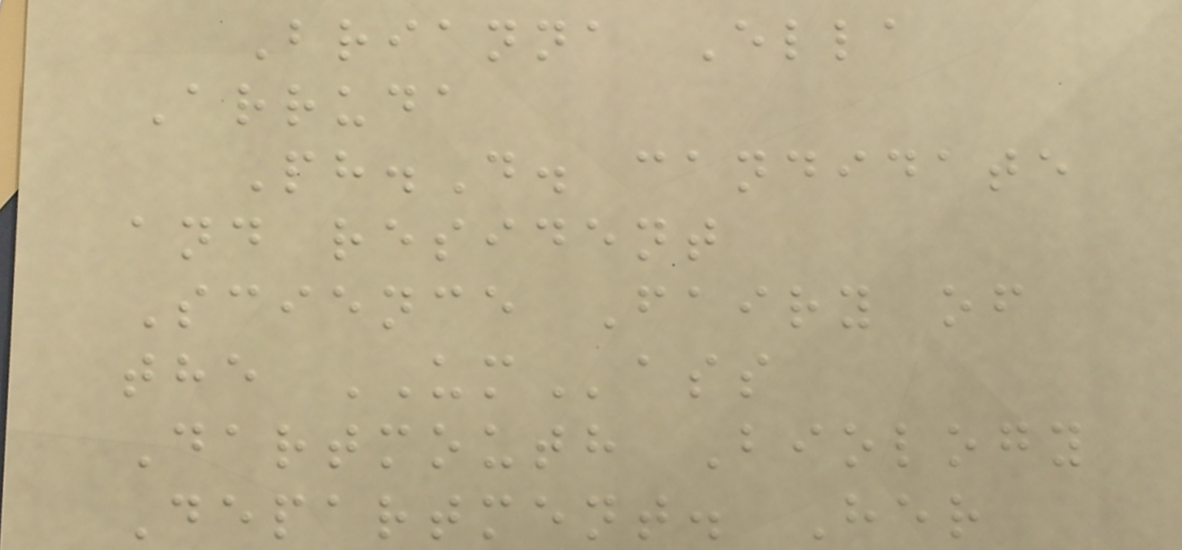Brianna Ella
Arruda
Ph.D. candidate
and resident
Science Fairy of
the UMass
Dartmouth Biology
Department. Her
